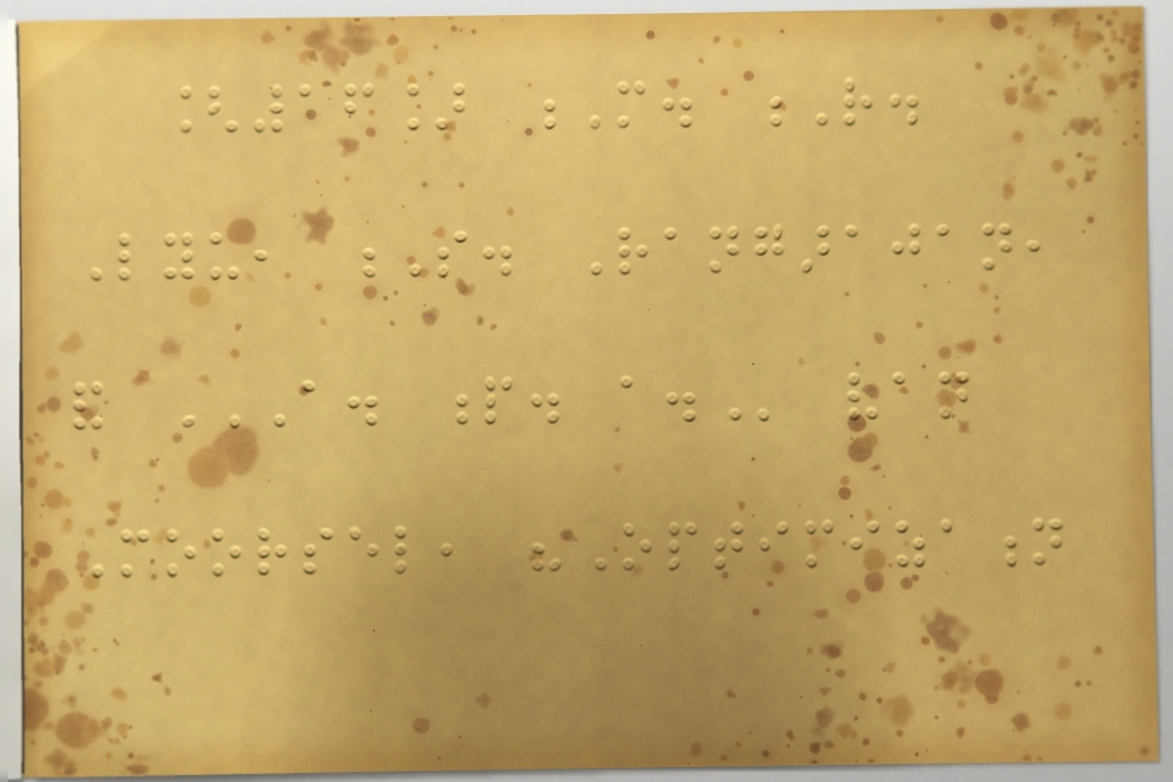[16] M. R.
Lyu, S. Rangarajan,
and A. P. A. van
Moorsel, "Optimization
